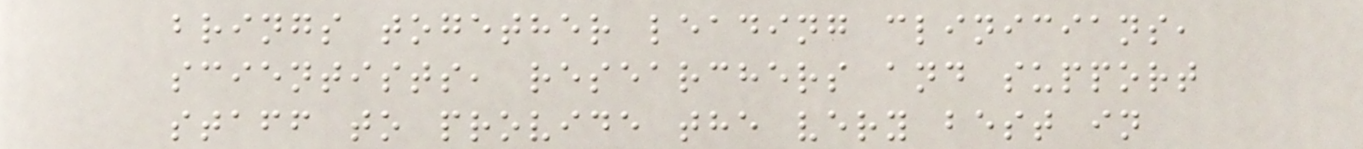brings together leading clinicians,
scientists, researchers and support
staff to provide the very best in
